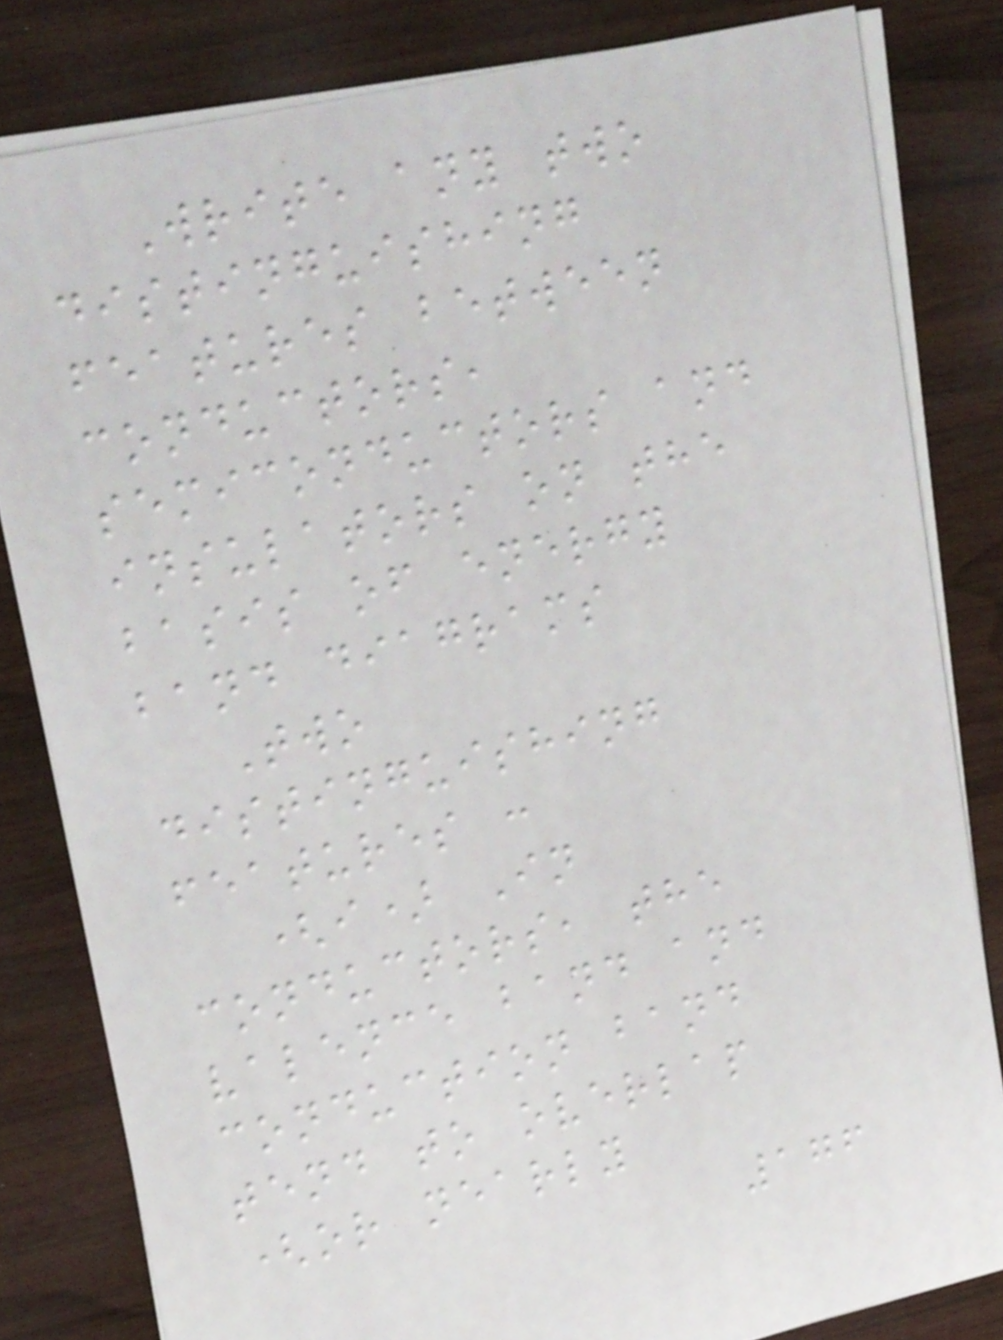Write any two
distinguishing
features between
conductors,
semiconductors and
insulators on the
basis of energy
band diagrams
Two
distinguishing
features :
(i) In
conductors, the
valence band and
conduction band
tend to overlap
(or nearly
176
